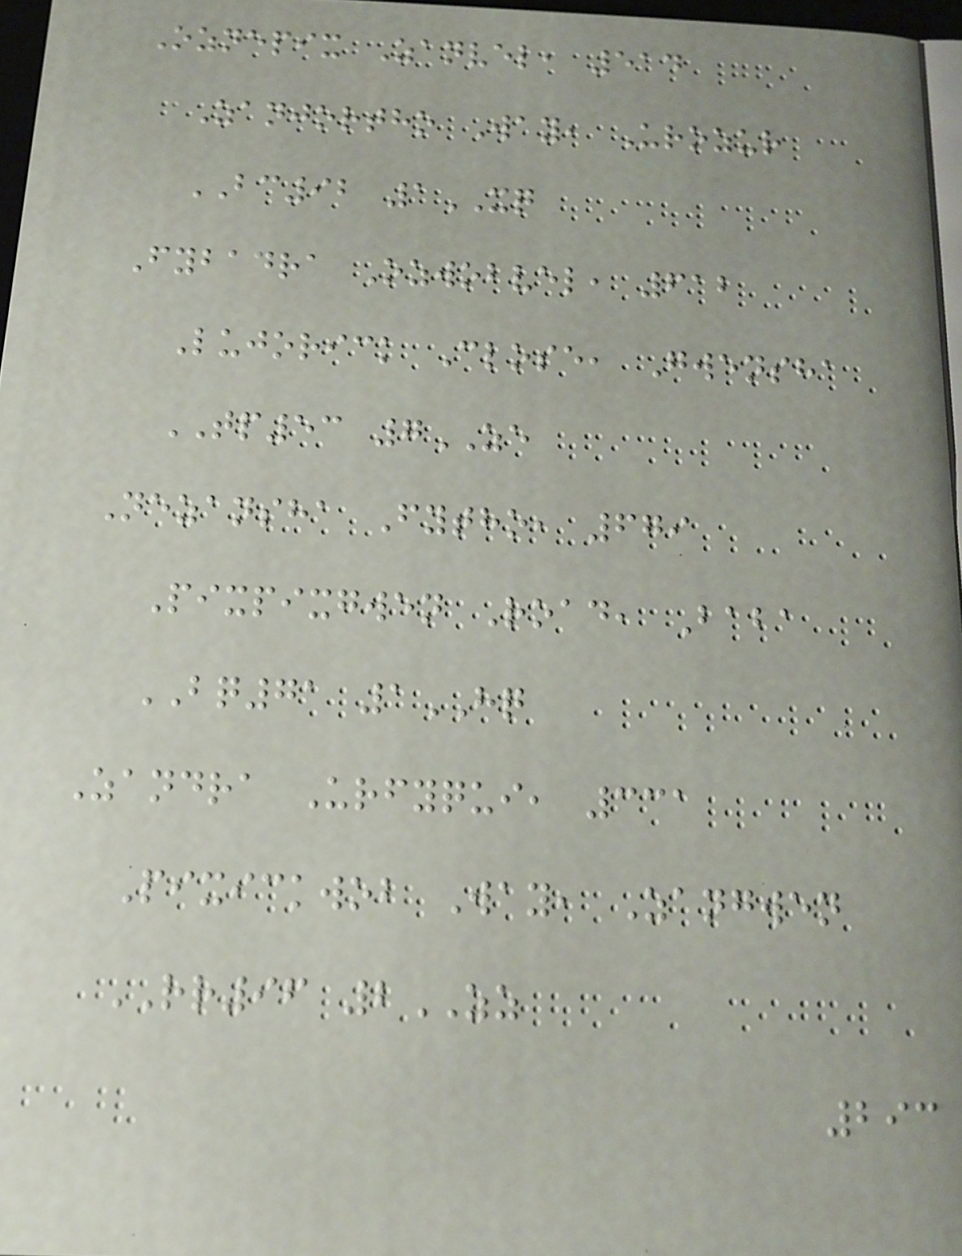Oznepix Zanvel, 514
Zanjortho Way, Urozur
BC92 1XQ
Fybadra Ozwobvel, 612
Lujorick Close, Gwensha
TP53 7ZE
Nezansha Fytho, 679
Pixpixgwen Road, Baba
BQ71 1HQ
Zandra Urfyqui, 331
Pixickwob Way, Zangwen
RR96 2ZZ
293
